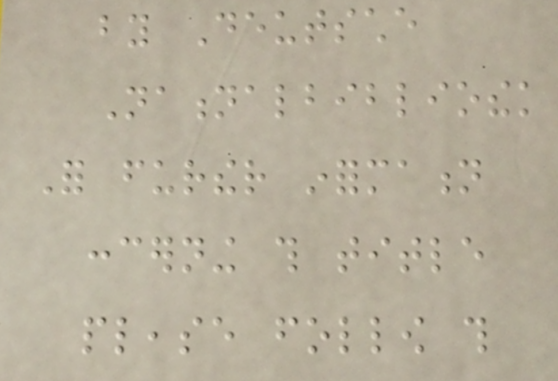by Deutsche
Nationalbibliothek
For further information
concerning this title
please follow this
